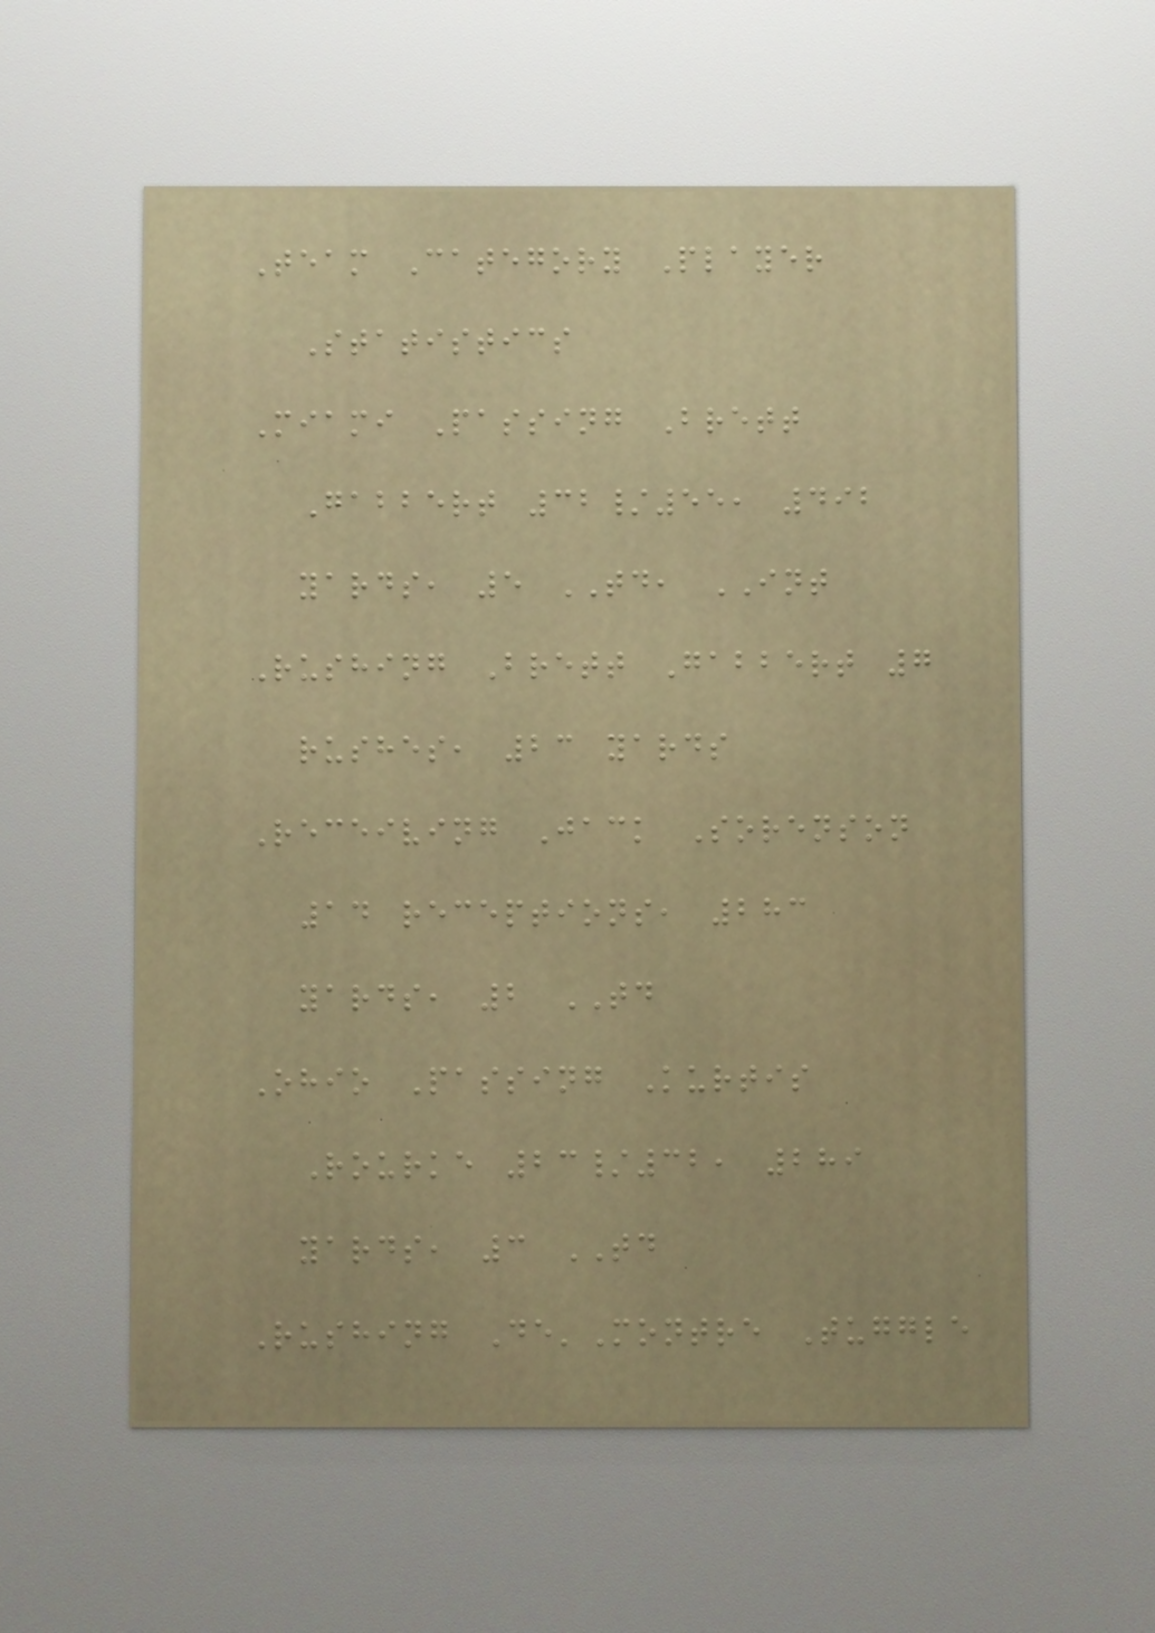Team Category Player
Statistics
Miami Passing Brett
Gabbert 32/55, 492
yards, 5 TD, INT
Rushing Brett Gabbert 7
rushes, 23 yards
Receiving Jack Sorenson
14 receptions, 283
yards, 2 TD
Ohio Passing Kurtis
Rourke 23/32, 289
yards, 3 TD
Rushing De'Montre Tuggle
